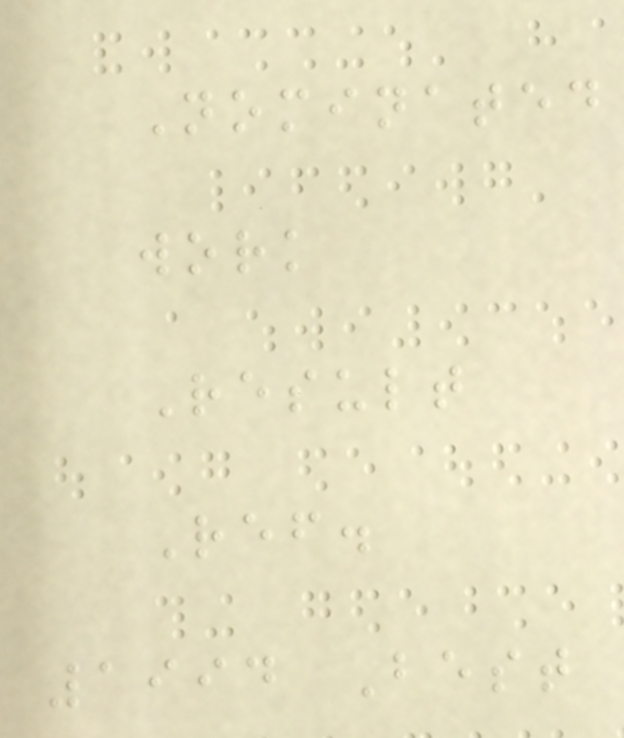Nominated
work
Result
Ref.
1994 Best
